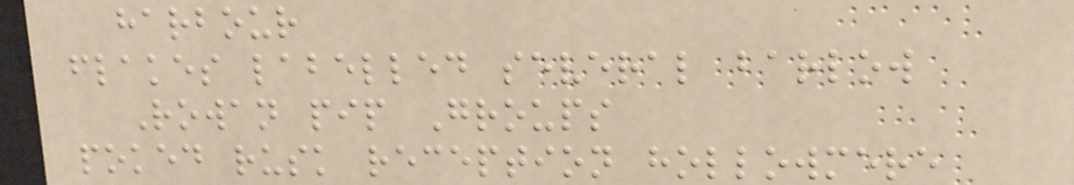harbour
flakes labelled several barlow
Rowan pip Groups
poked rusk reception hollowmere
